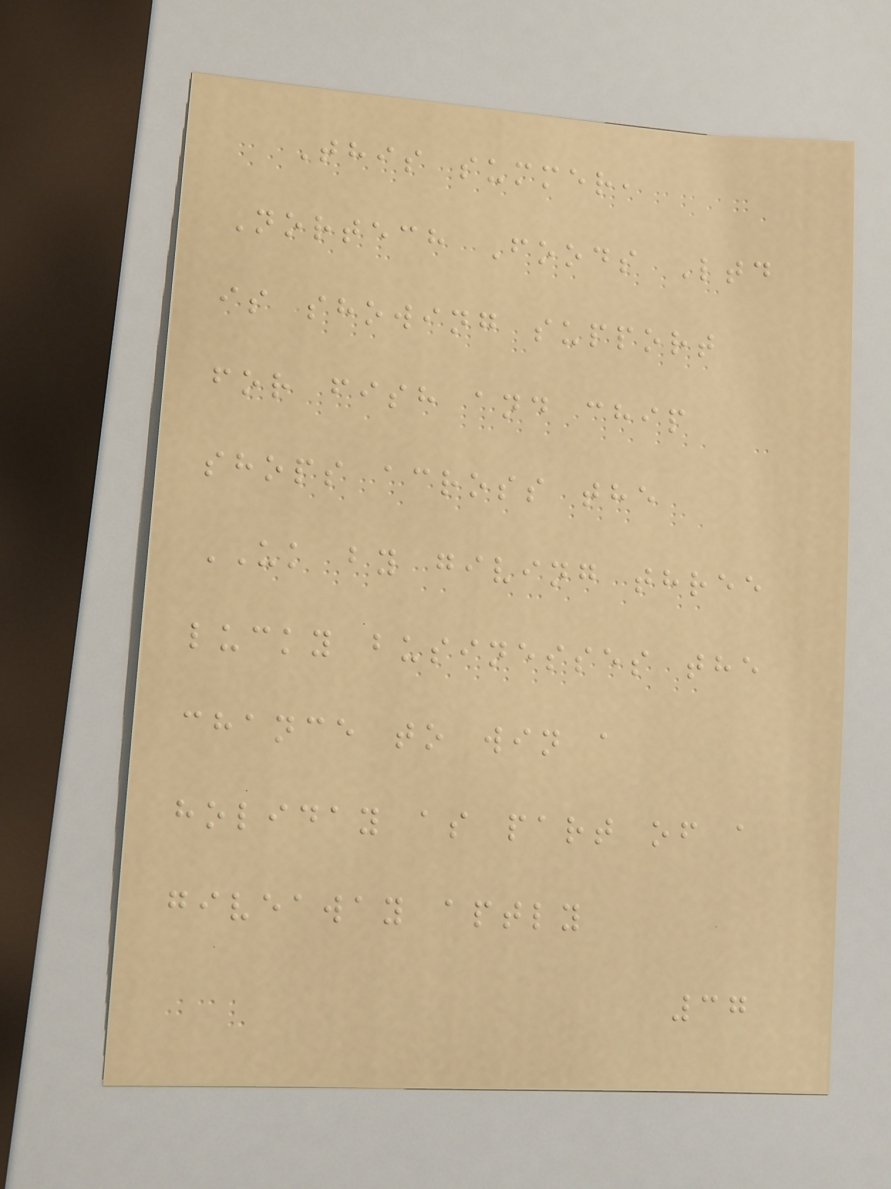This summer,
Nortech Foods Ltd
is showing support
for fish and chip
shops across the
UK by giving three
lucky businesses the
chance to win a
holiday as part of a
giveaway aptly
37
